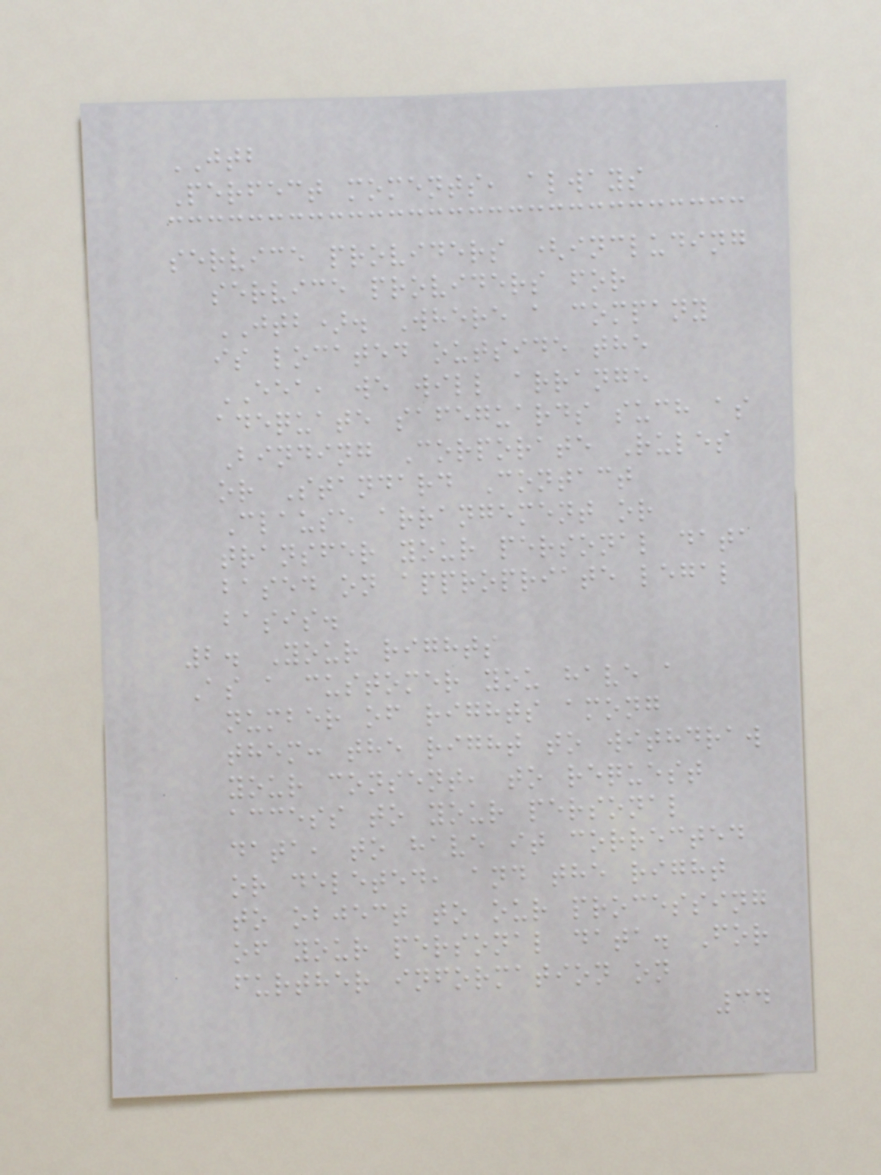JTB
Perfect moments, always
service providers (including
service providers for
JTB). Where a company
is located outside the
EEA, we will arrange
adequate safeguards such as
Binding Corporate Rules
or Standard Contact
Clause arrangement or
transfer your personal data
based on appropriate legal
basis.
2. Your rights
As a customer you have a
number of rights among
them: the right to withdraw
your consent, to request
access to your personal
data, to have it corrected
or deleted, and the right
to object to our processing
of your personal data. For
further information on
34
